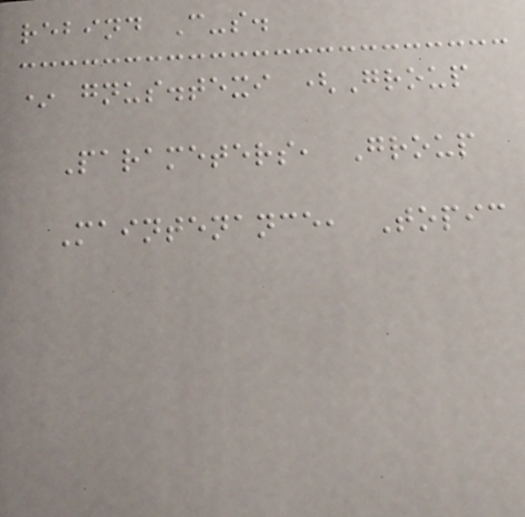rebind C-s.
* gnus.texi (Group
Parameters, Group
Maintenance, Topic
